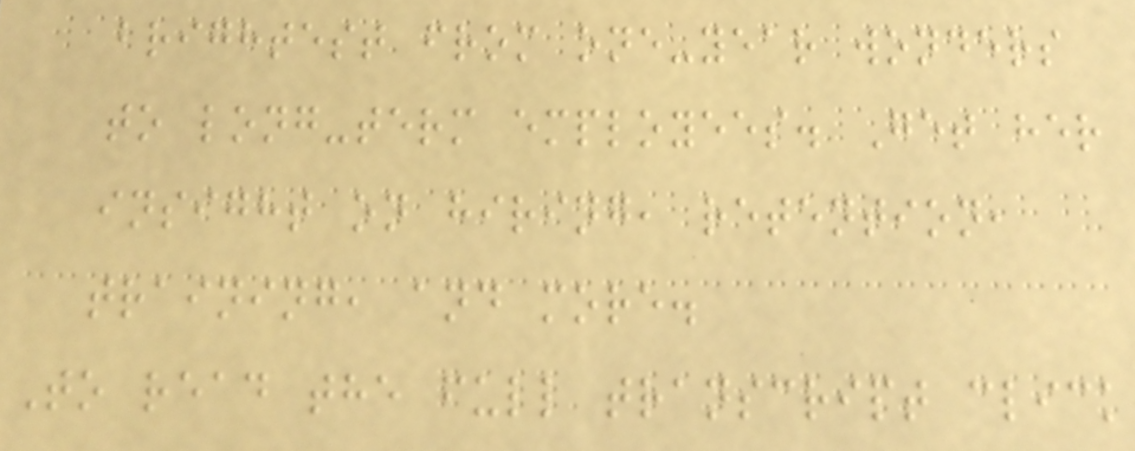brightest from one-year wonders
to long-term employees. Get her
insight on hiring, retention,
training, and more.
To read the full transcript click
